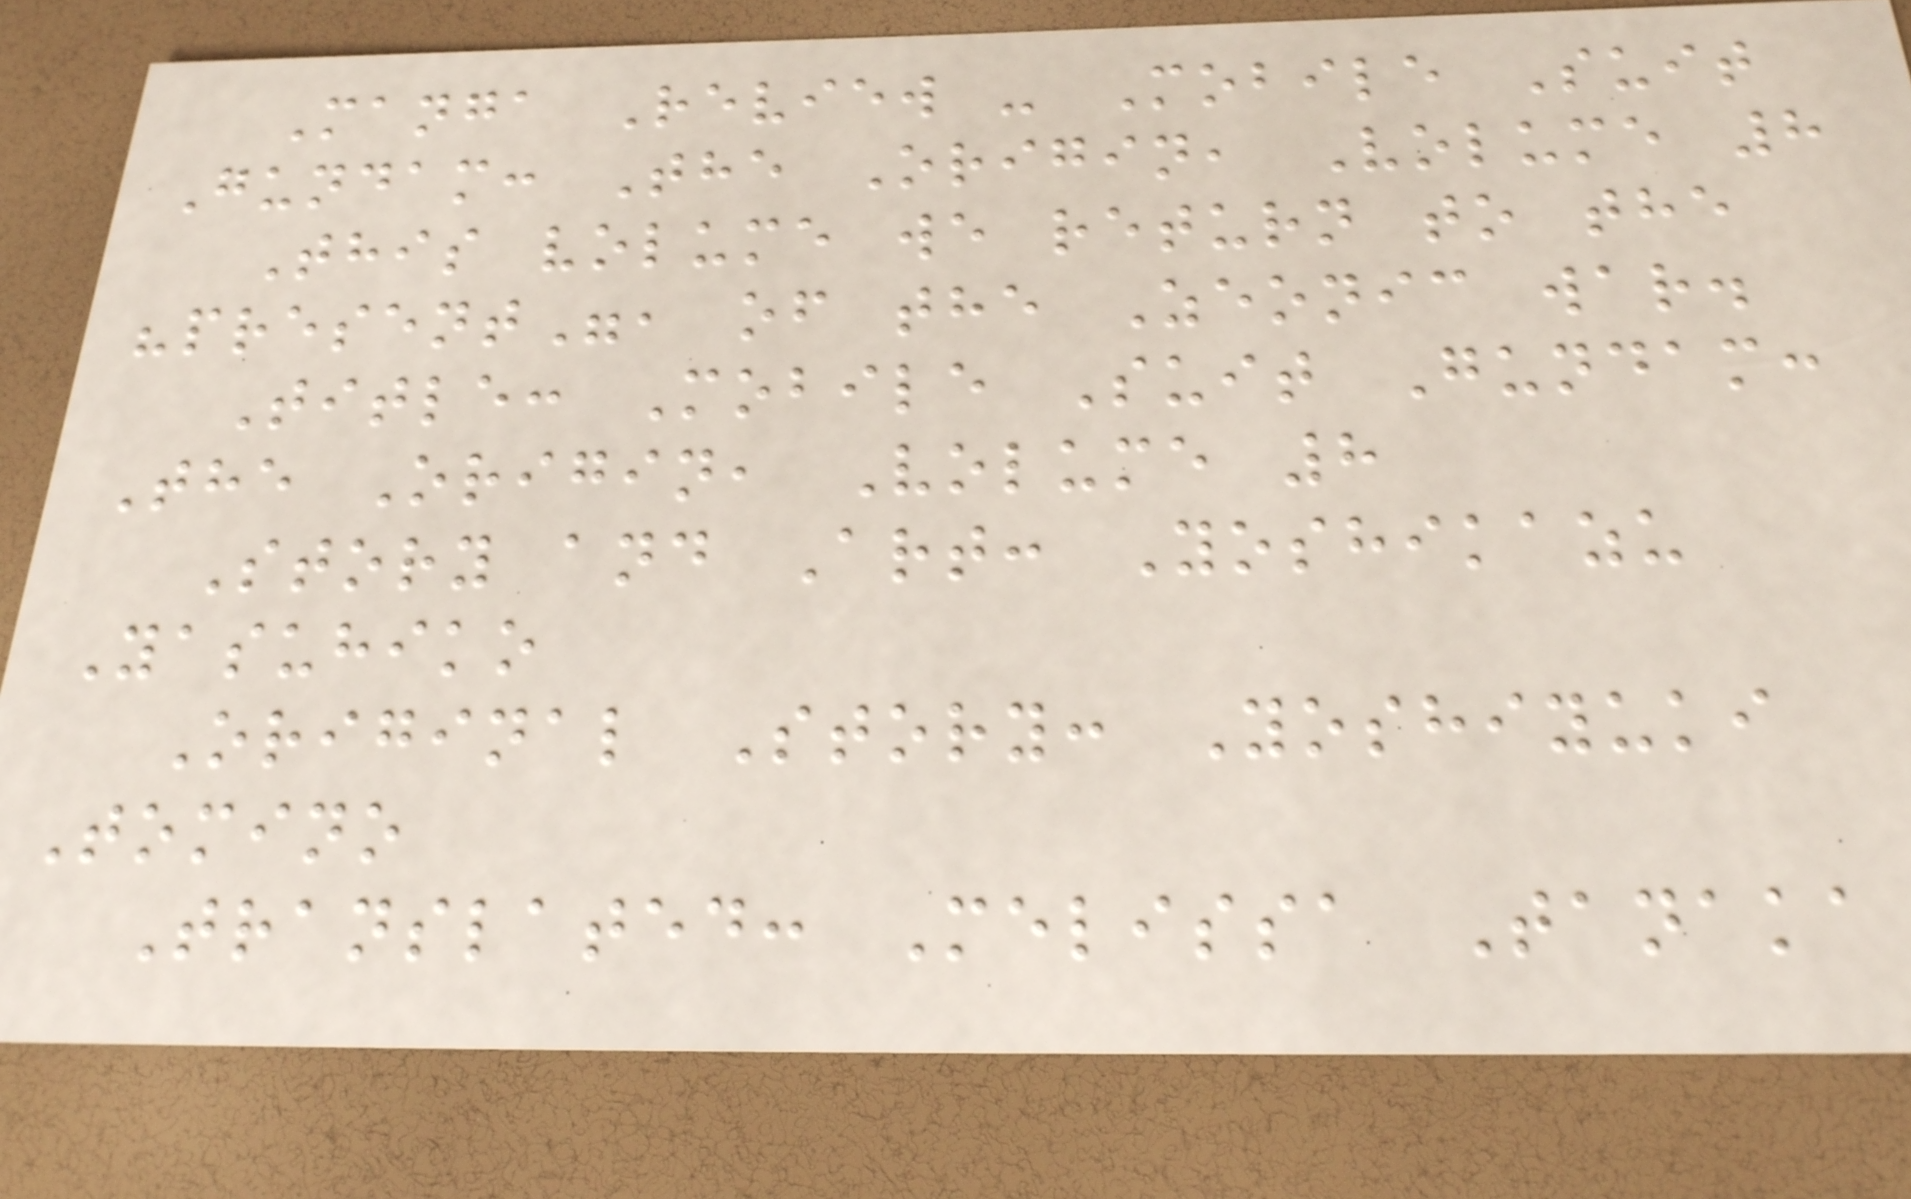Manga Review - Mobile Suit
Gundam: The Origin, Volume 8
This volume we return to the
"present", of the Zeonic war.
Title: Mobile Suit Gundam:
The Origin, Volume 8
Story and Art: Yoshikazu
Yasuhiko
Original Story: Yoshiyuki
Tomino
Translated: Melissa Tanaka
